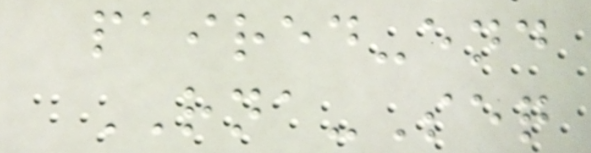paired-end
RNA-Seq
